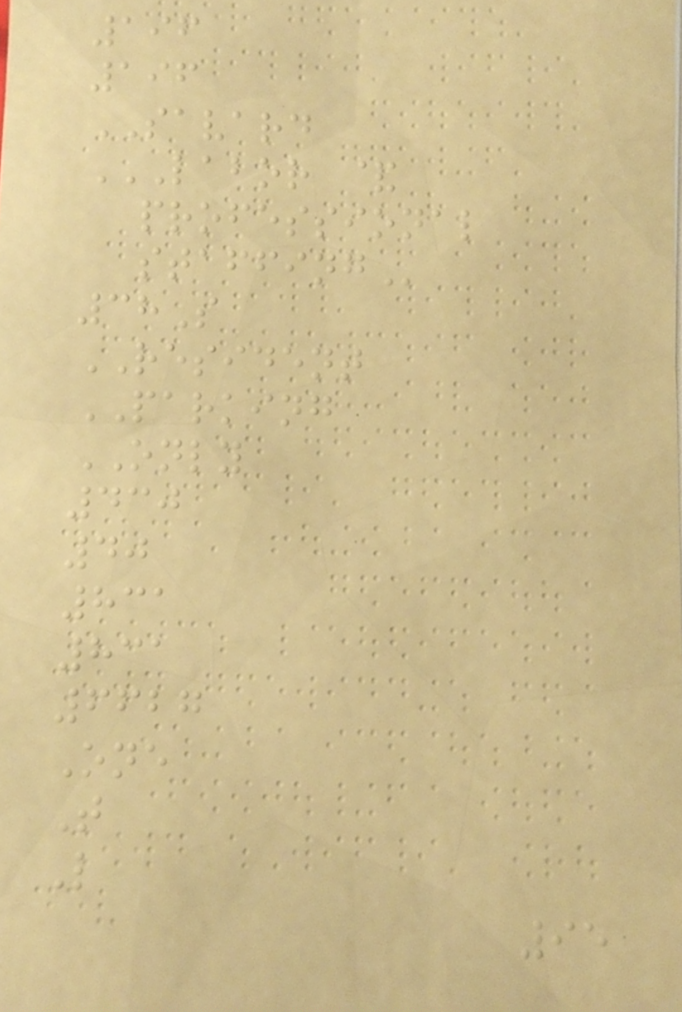196
196
SAVARD
LABOR &
PROFESSIONAL
STAFFING
38S
RESIDENT
PARKING
ONLY
430
40
831
831
6627
One
T
L
95
